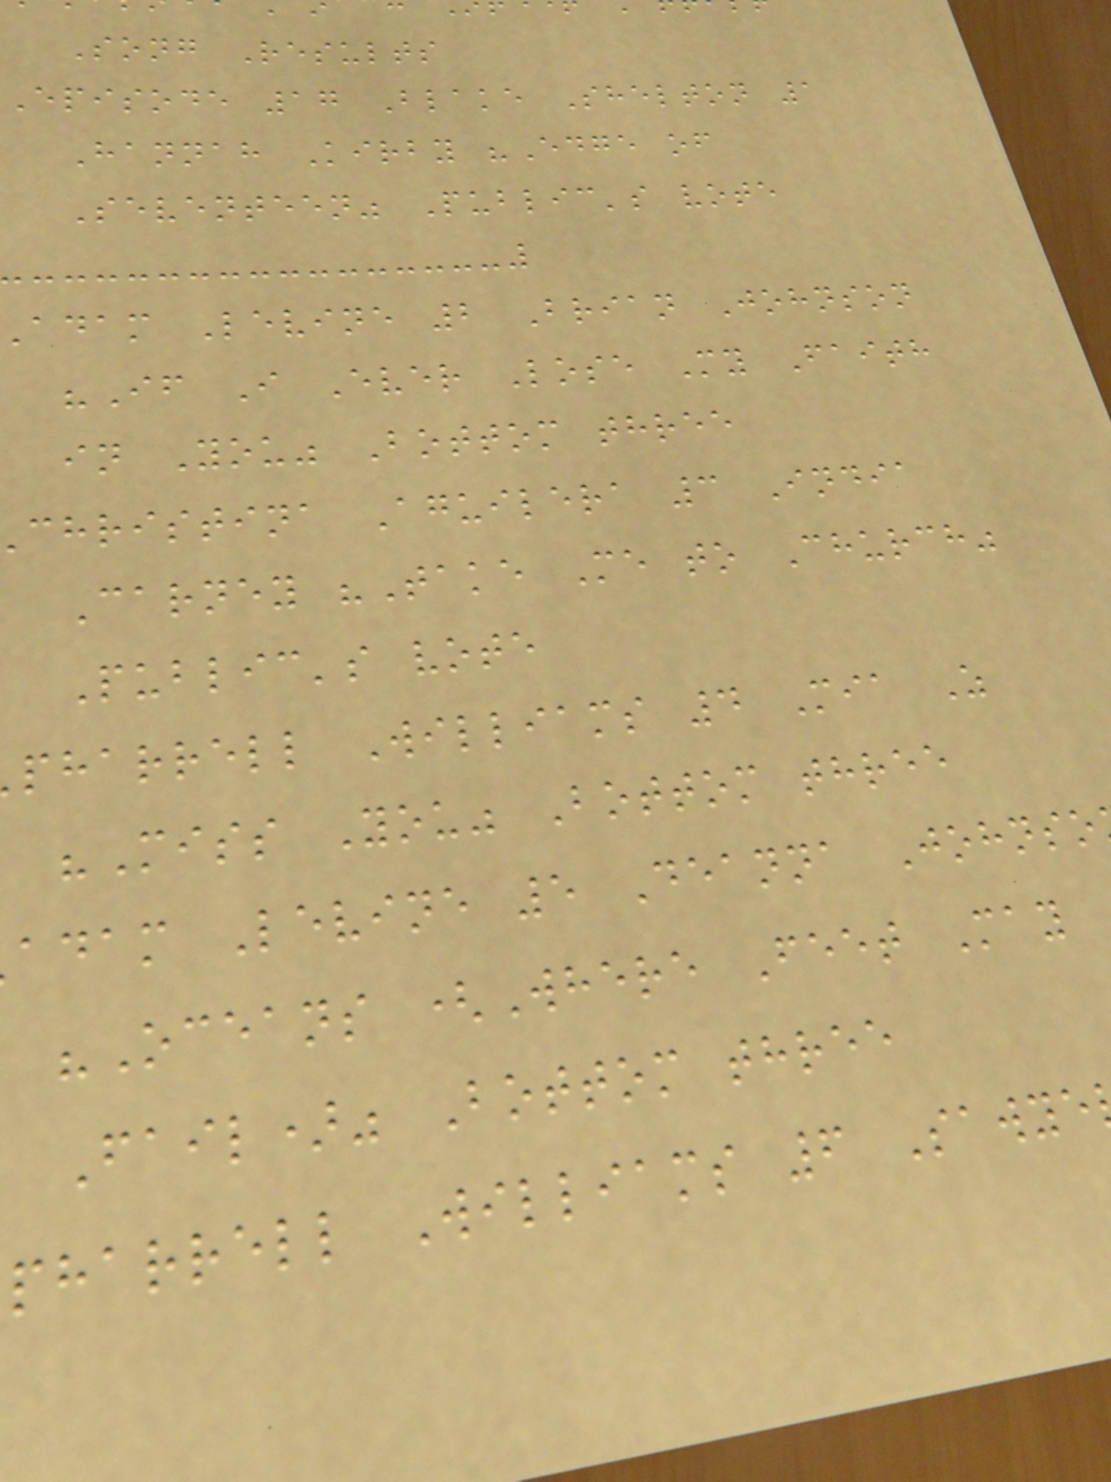Song Results
Episode 17 Blake Shelton 1
Hannah Kirby "Edge of
Seventeen" Public's vote
adam Levine 2 Brian Johnson
"If I Ever Lose My Faith
in You" Bottom three
christina Aguilera 3 India
Carney "Take Me to Church"
Public's vote
pharrell Williams 4 Mia Z
"Miss You" Bottom three
adam Levine 5 Deanna Johnso
"Oceans (Where Feet May
Fail)" Bottom three
pharrell Williams 6 Sawye
